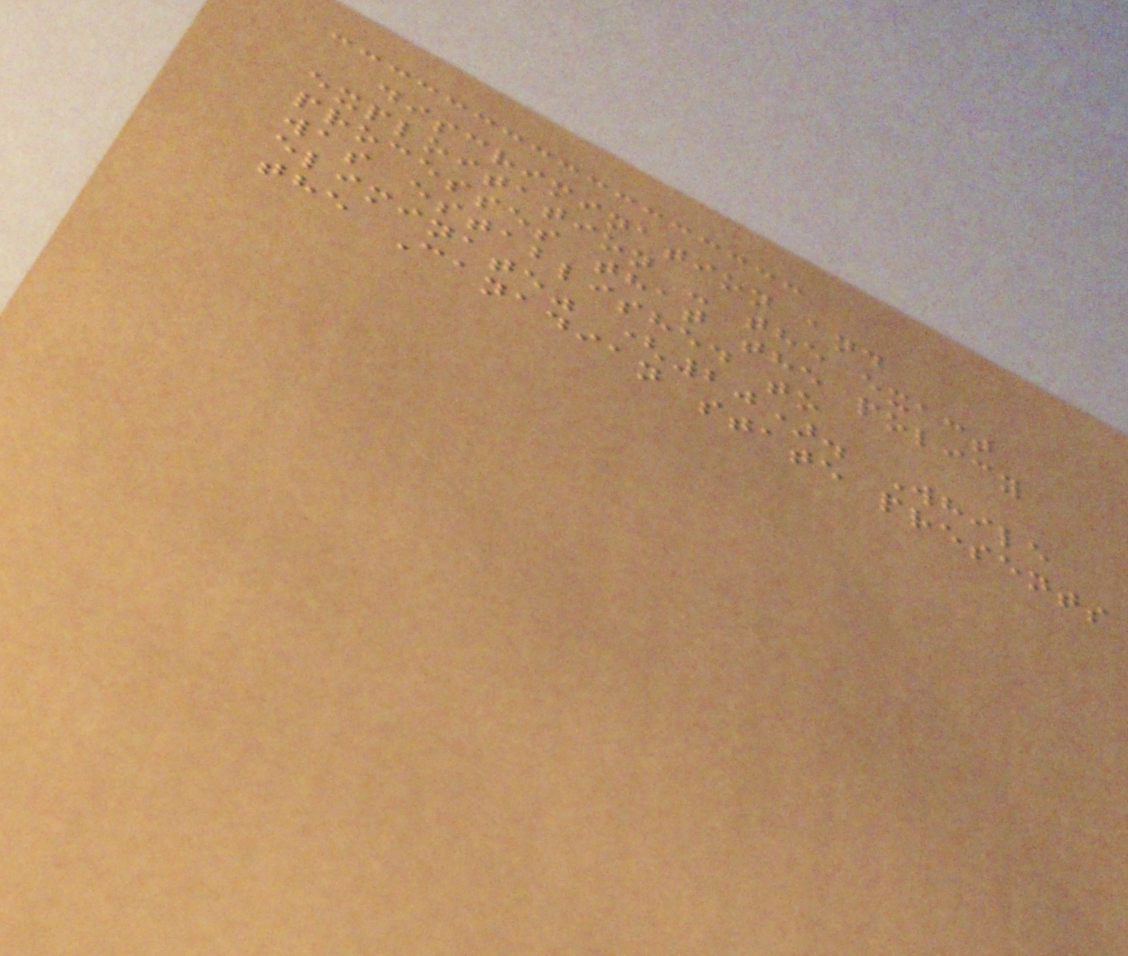discrimination and
exploitation - the exact
processes that the policy
was established to
eliminate" (20). While
the Canadian state presents
